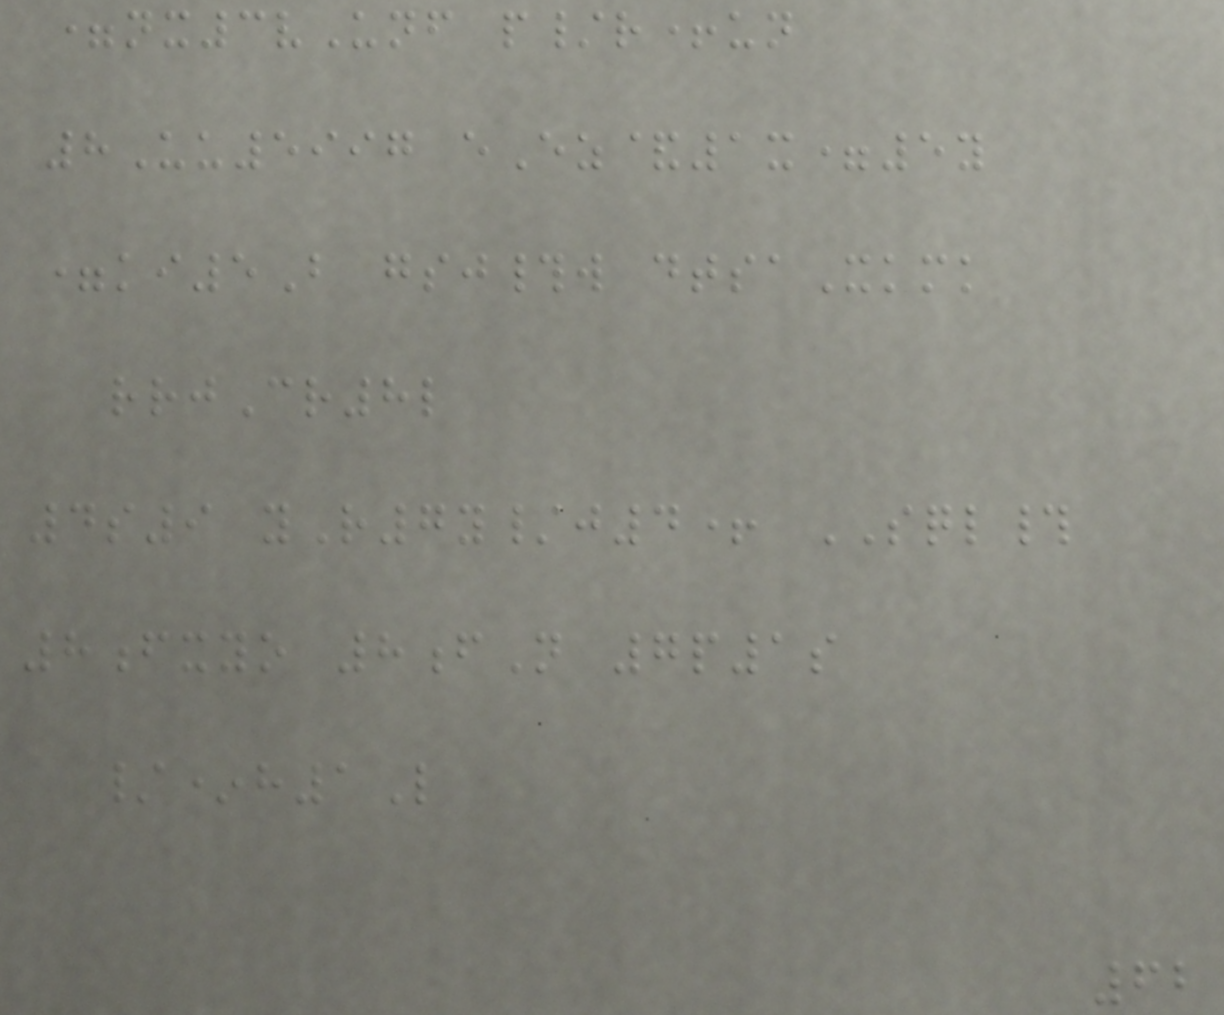=nx3vUnf p/r+un
8Uu5997 eEz&1x=5y
=ki5B gsj#w dtsaXkmk
rrjCr8l
4s9 yR7y/j4+ SQL#
8fxyo 8fN 7p1s
/*h1L
62
